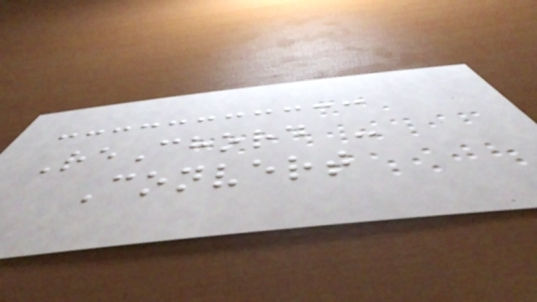ReChord -
Convert
